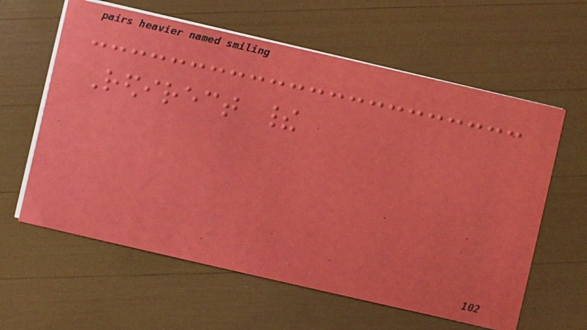Redirect their
